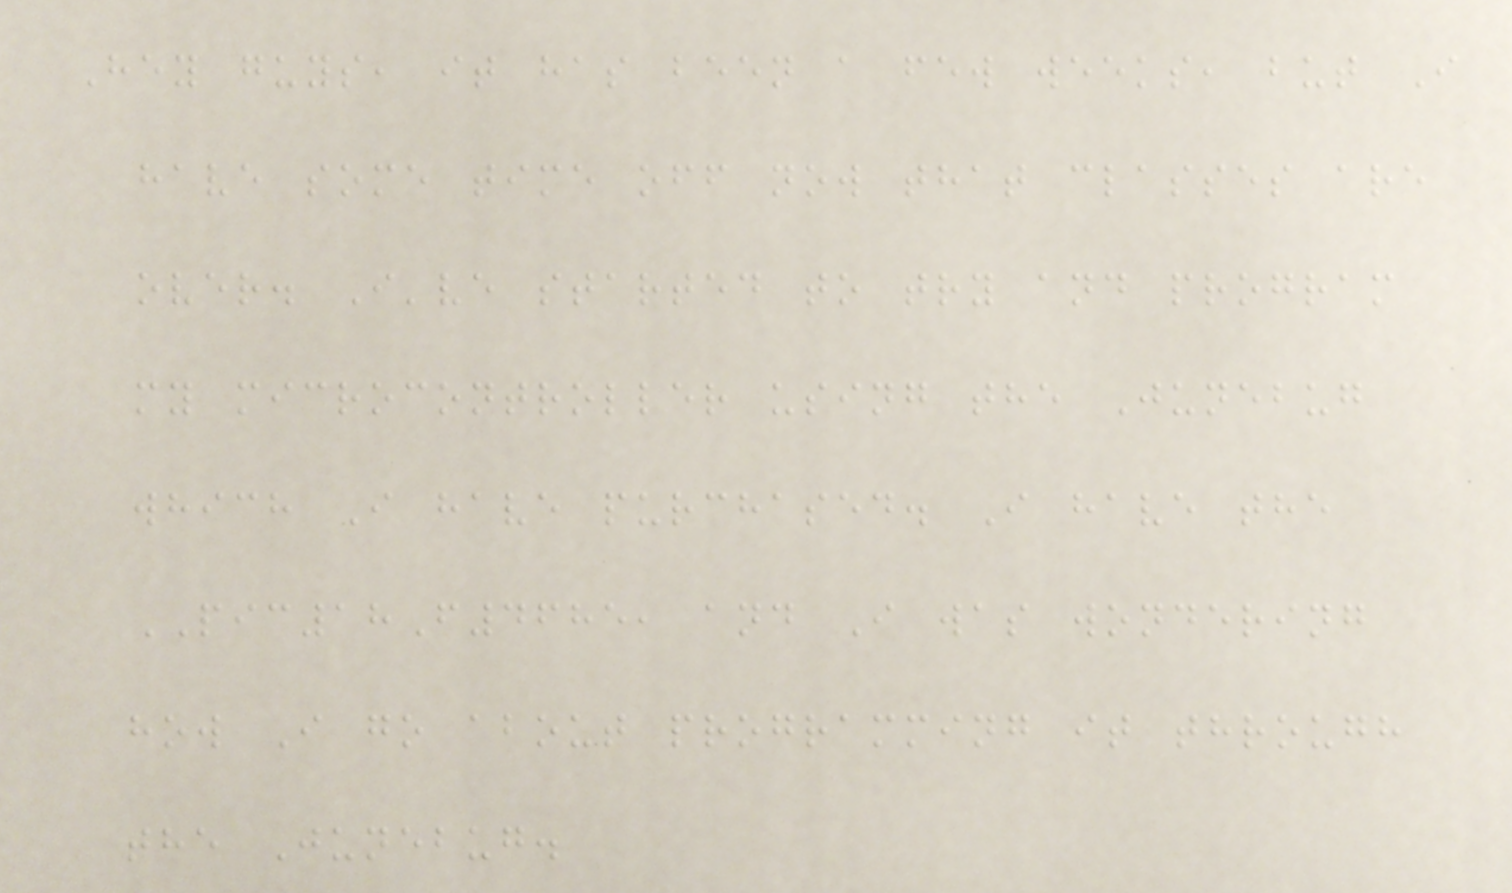Hey guys, it has been a few weeks, but I
have some time off now that classes are
over. I've started to try and program
my microcontroller using the Junebug
which I have purchased. I have the
PIC18F4685, and I was wondering
how I go about programming it through
the Junebug.
